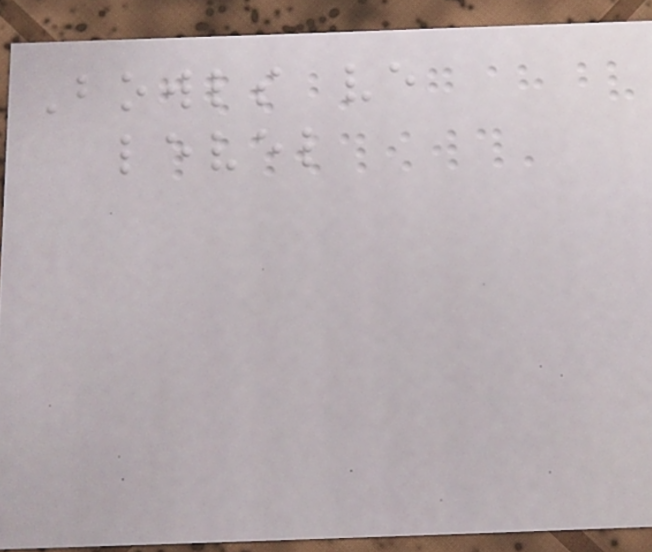Bowls ve
level
